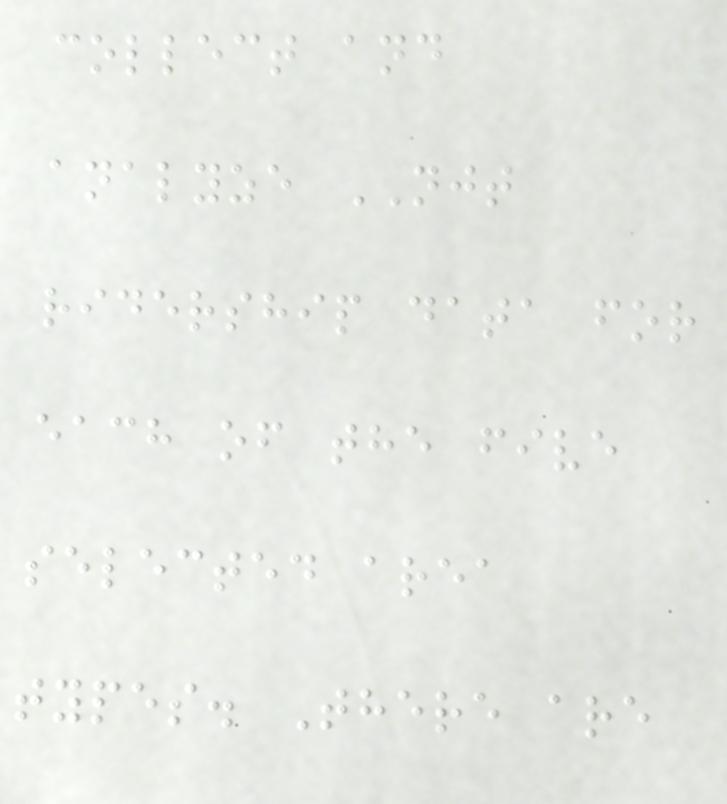collect and
analyze NJT
ridership data for
each of the five
selected area
types. There are
